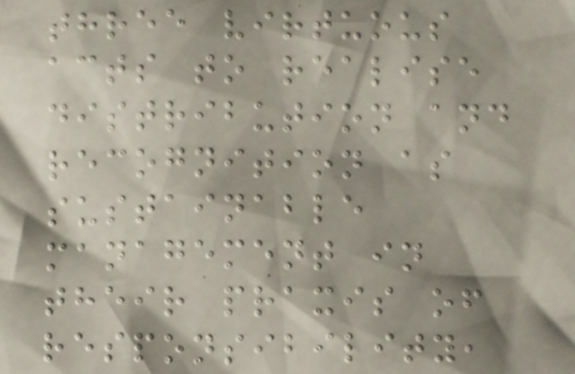three virtuous
acts to realise
distribution and
recognition as
sustainable
management in
their praxis of
responsibility,
